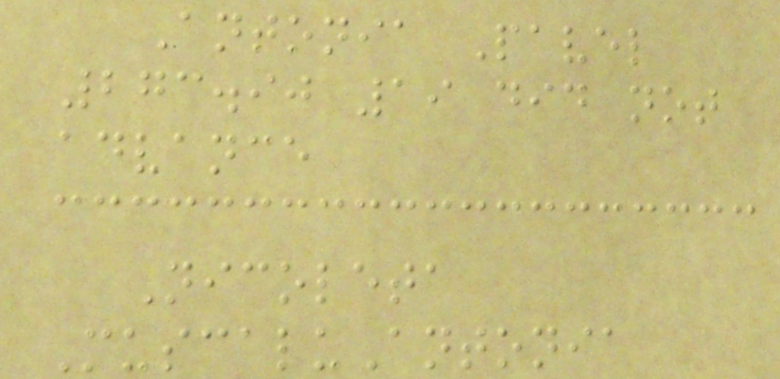Antonia Pavel
273.90 19 did not
advance
Nicoleta
MuscaluAntonia
